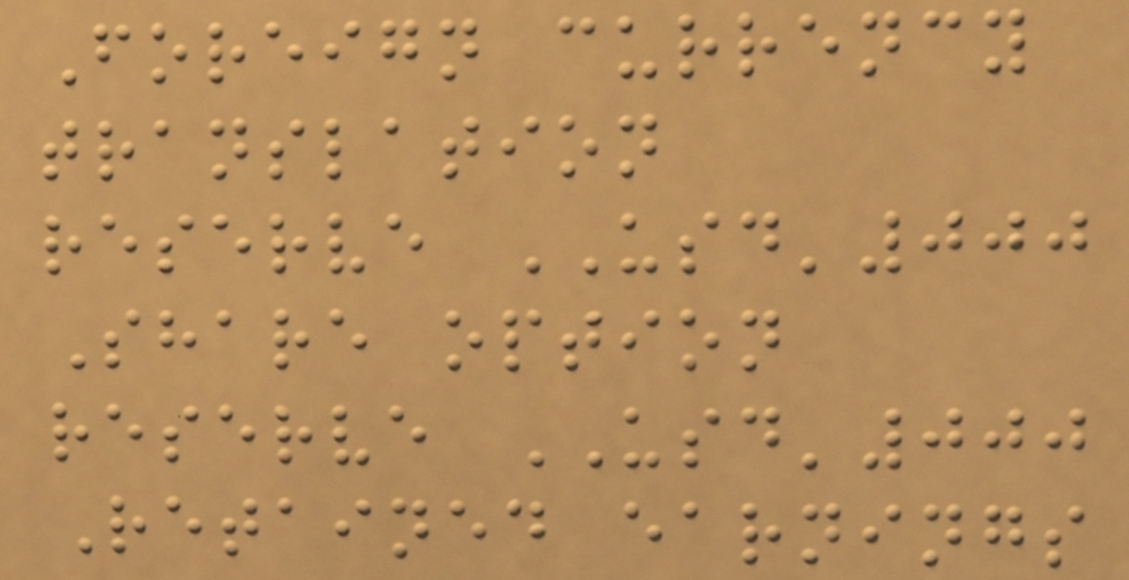Foreign currency
translation
reserve USD'000
Share option
reserve USD'000
Retained earnings
